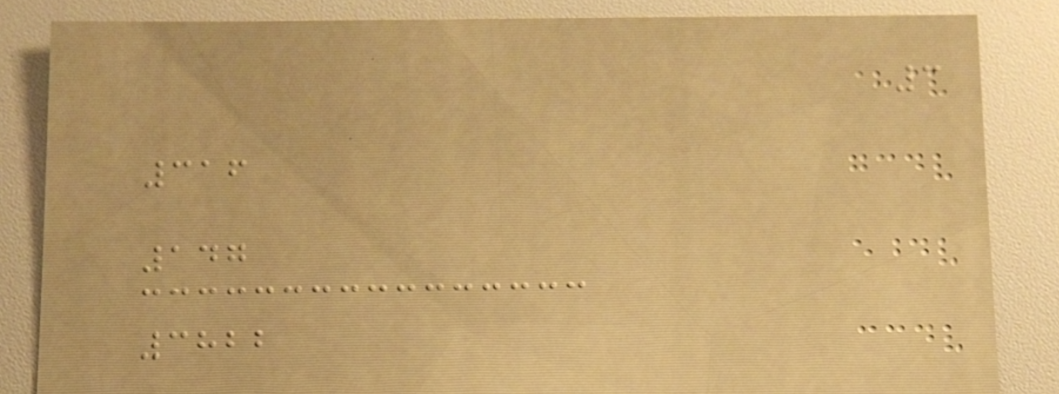3
316
147
3822
